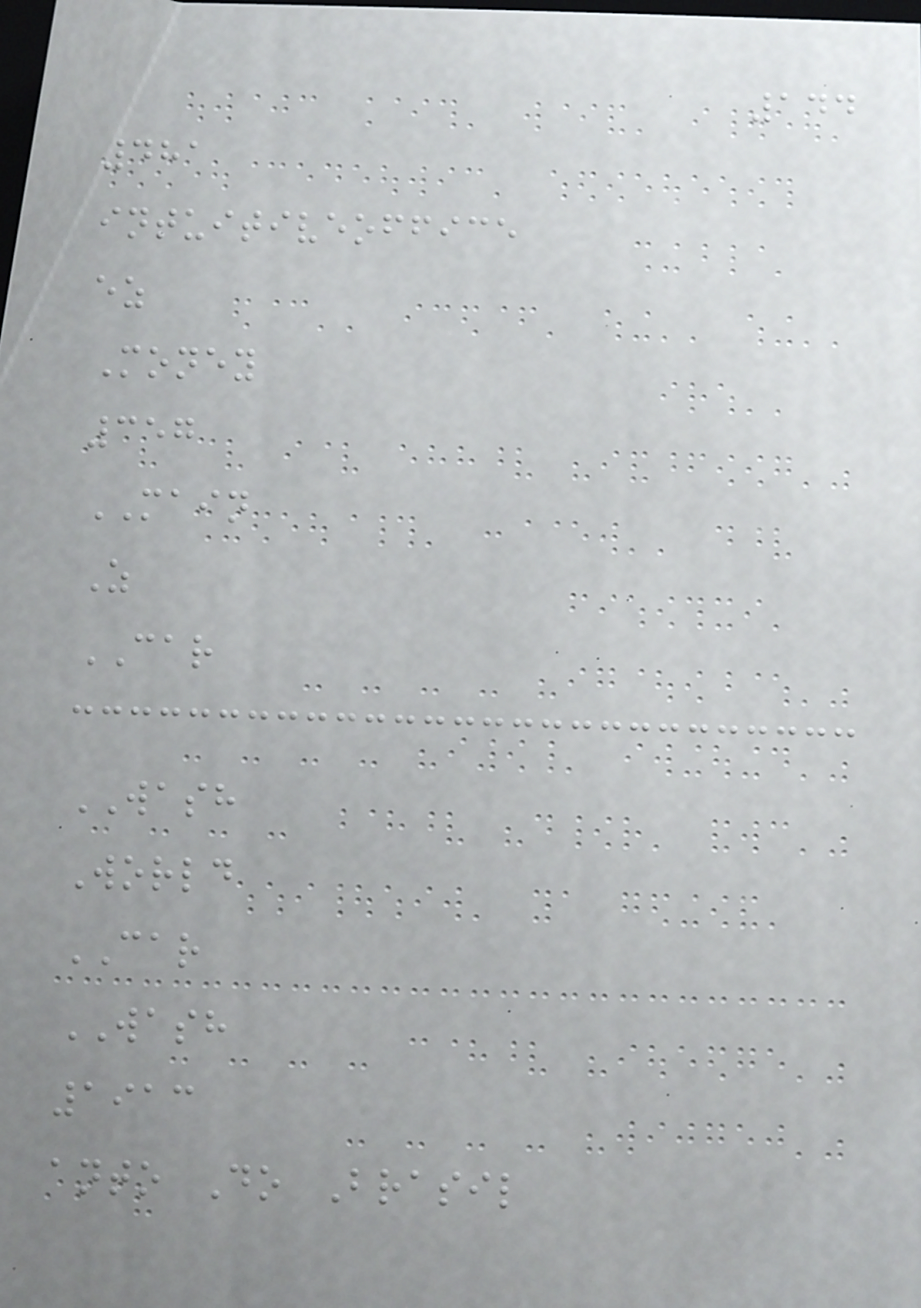144
481
intuitiveoffice
ez
Money
357
MAIN
Z
CAR
WASH
World
CAR
WASH
1913
anto Do Brasil
